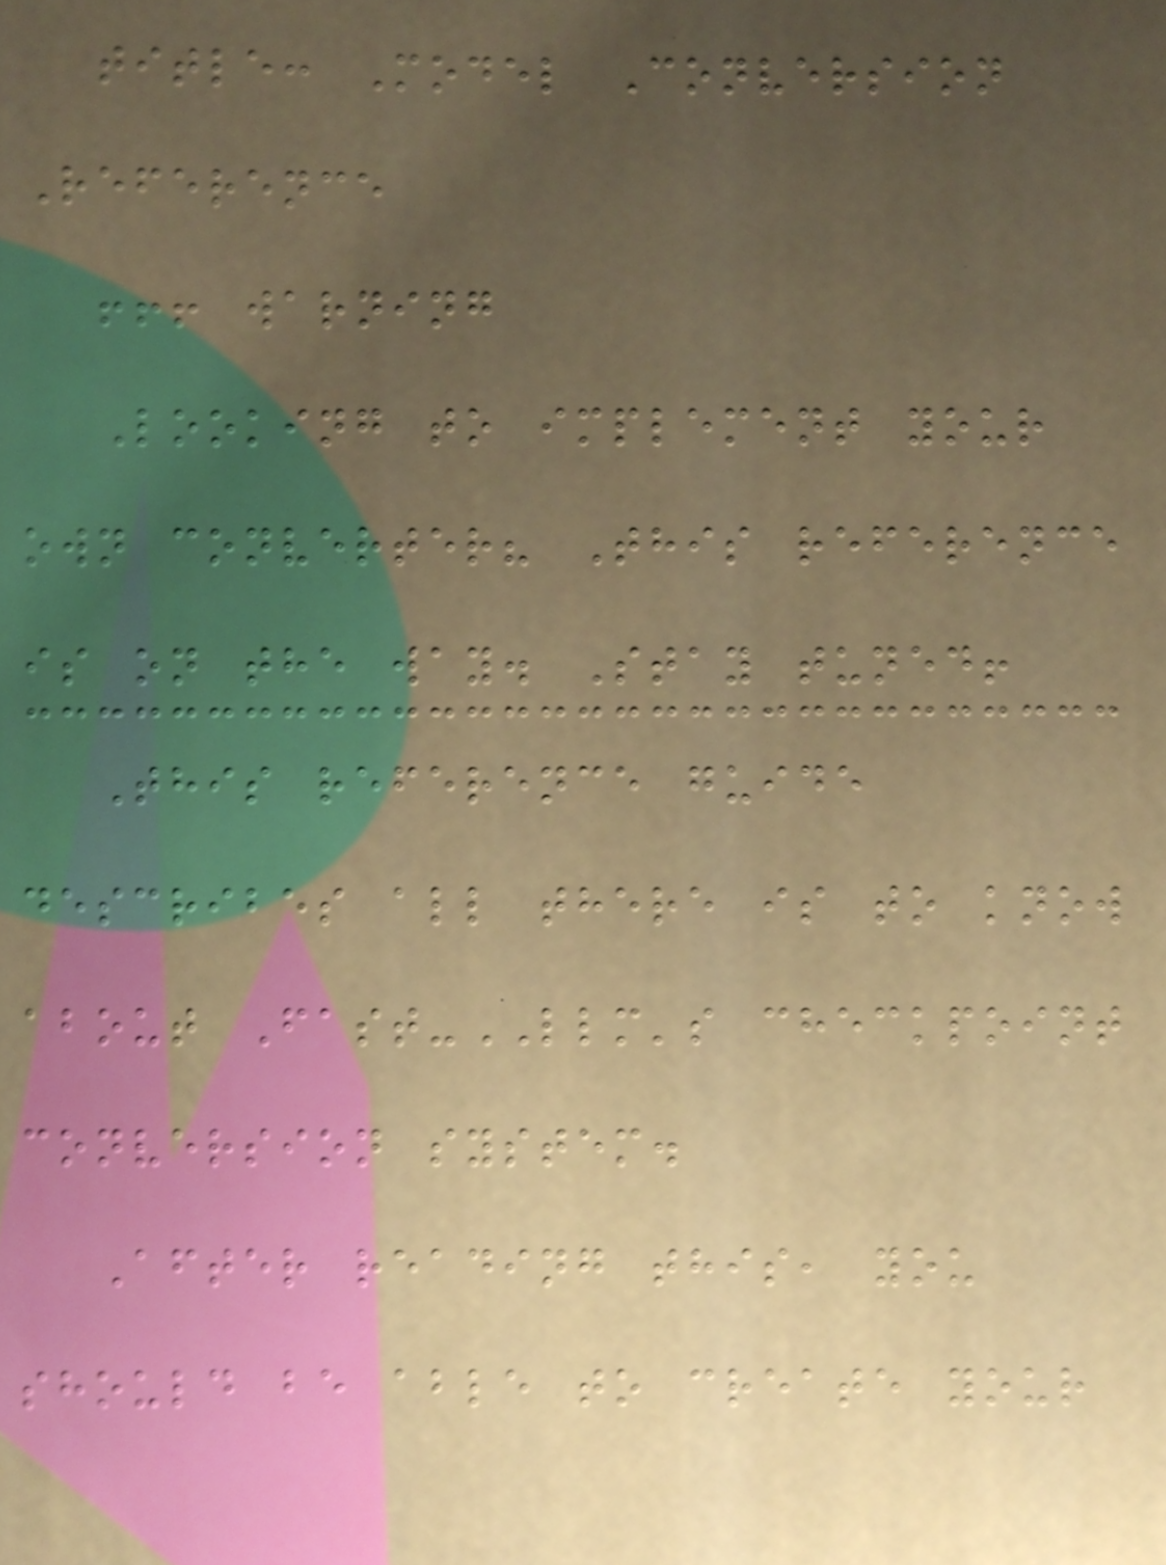title: Model Conversion
Reference
!!! warning
Looking to implement your
own converter? This reference
is on the way. Stay tuned!
This reference guide
describes all there is to know
about Fast-LLM's checkpoint
conversion system.
After reading this, you
should be able to create your
